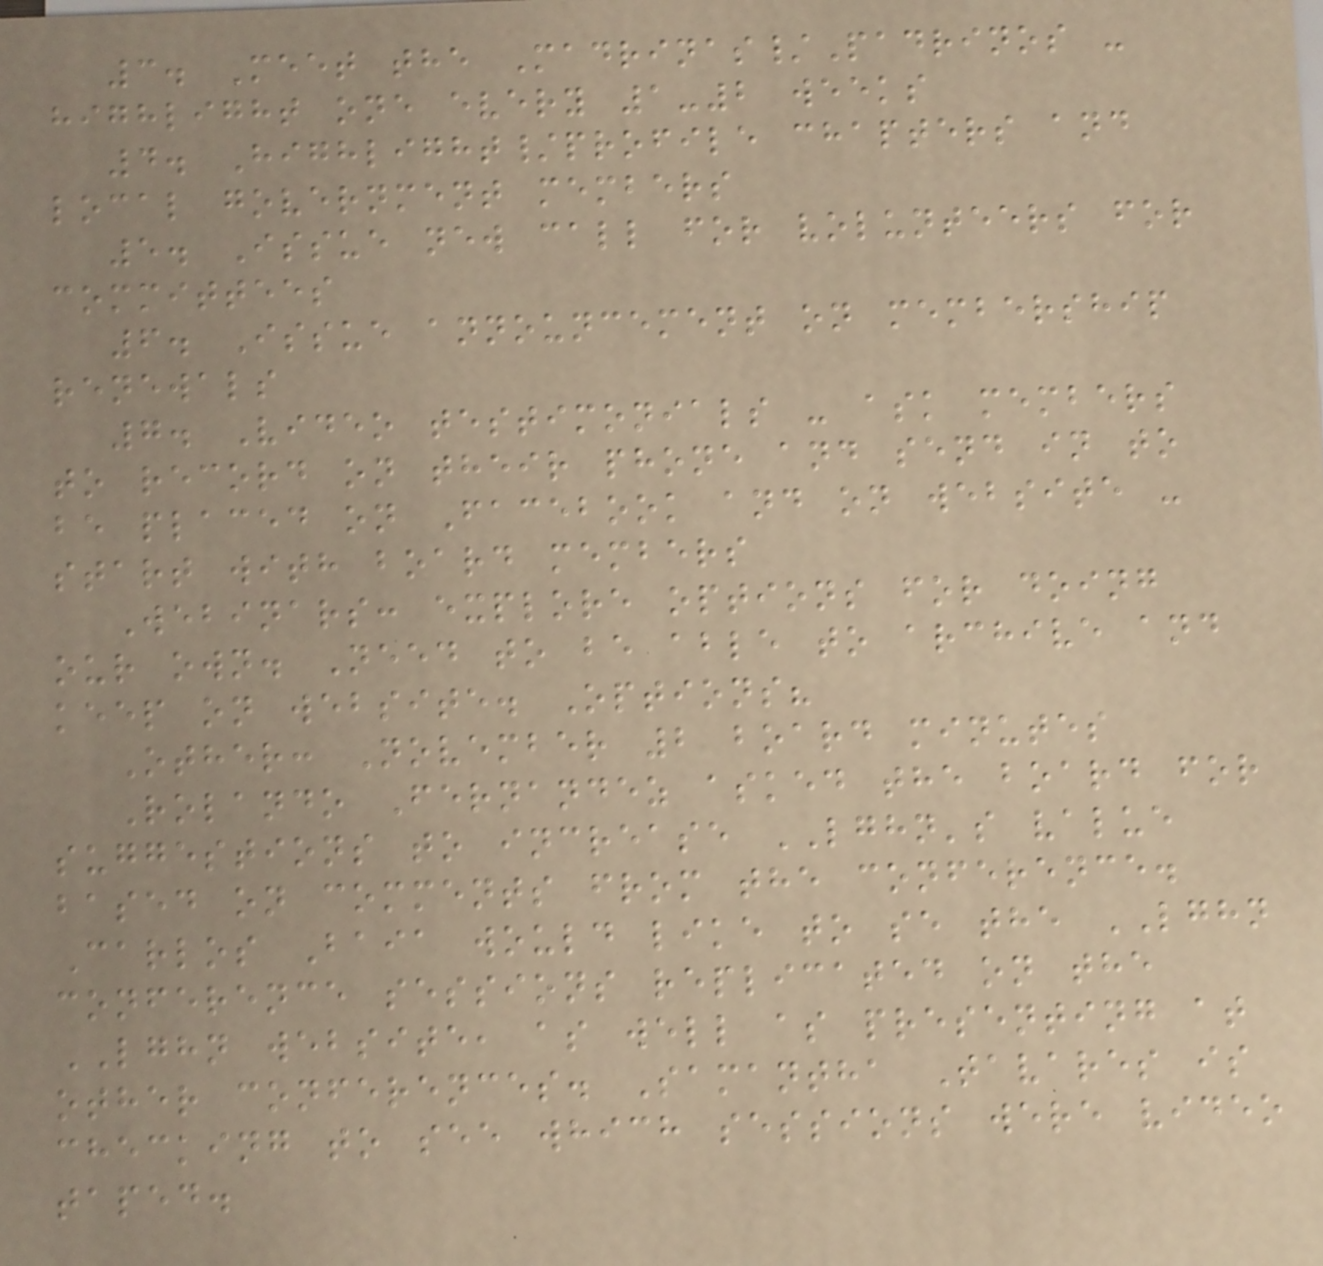3. Meet the Madrinas/Padrinos -
highlight one every 1-2 weeks
4. Highlight/profile chapters and
local government members
5. Issue new call for volunteers for
committees
6. Issue announcement on membership
renewals
7. Video testimonials - ask members
to record on their phone and send in to
be placed on Facebook and on website -
start with board members
Webinars: explore options for doing
our own. Need to be able to archive and
keep on website. Options?
Other: November 2 board minutes
Rolando Fernandez asked the board for
suggestions to increase LGHN's value
based on comments from the conference.
Carlos Baia would like to se the LGHN
conference sessions replicated on the
LGHN website, as well as presenting at
other conferences. Samantha Tavares is
checking to see which sessions were video
taped.
